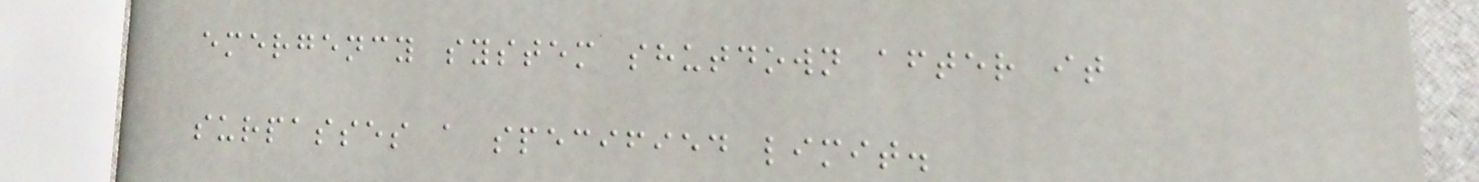emergency system shutdown after it
surpasses a specified limit.
